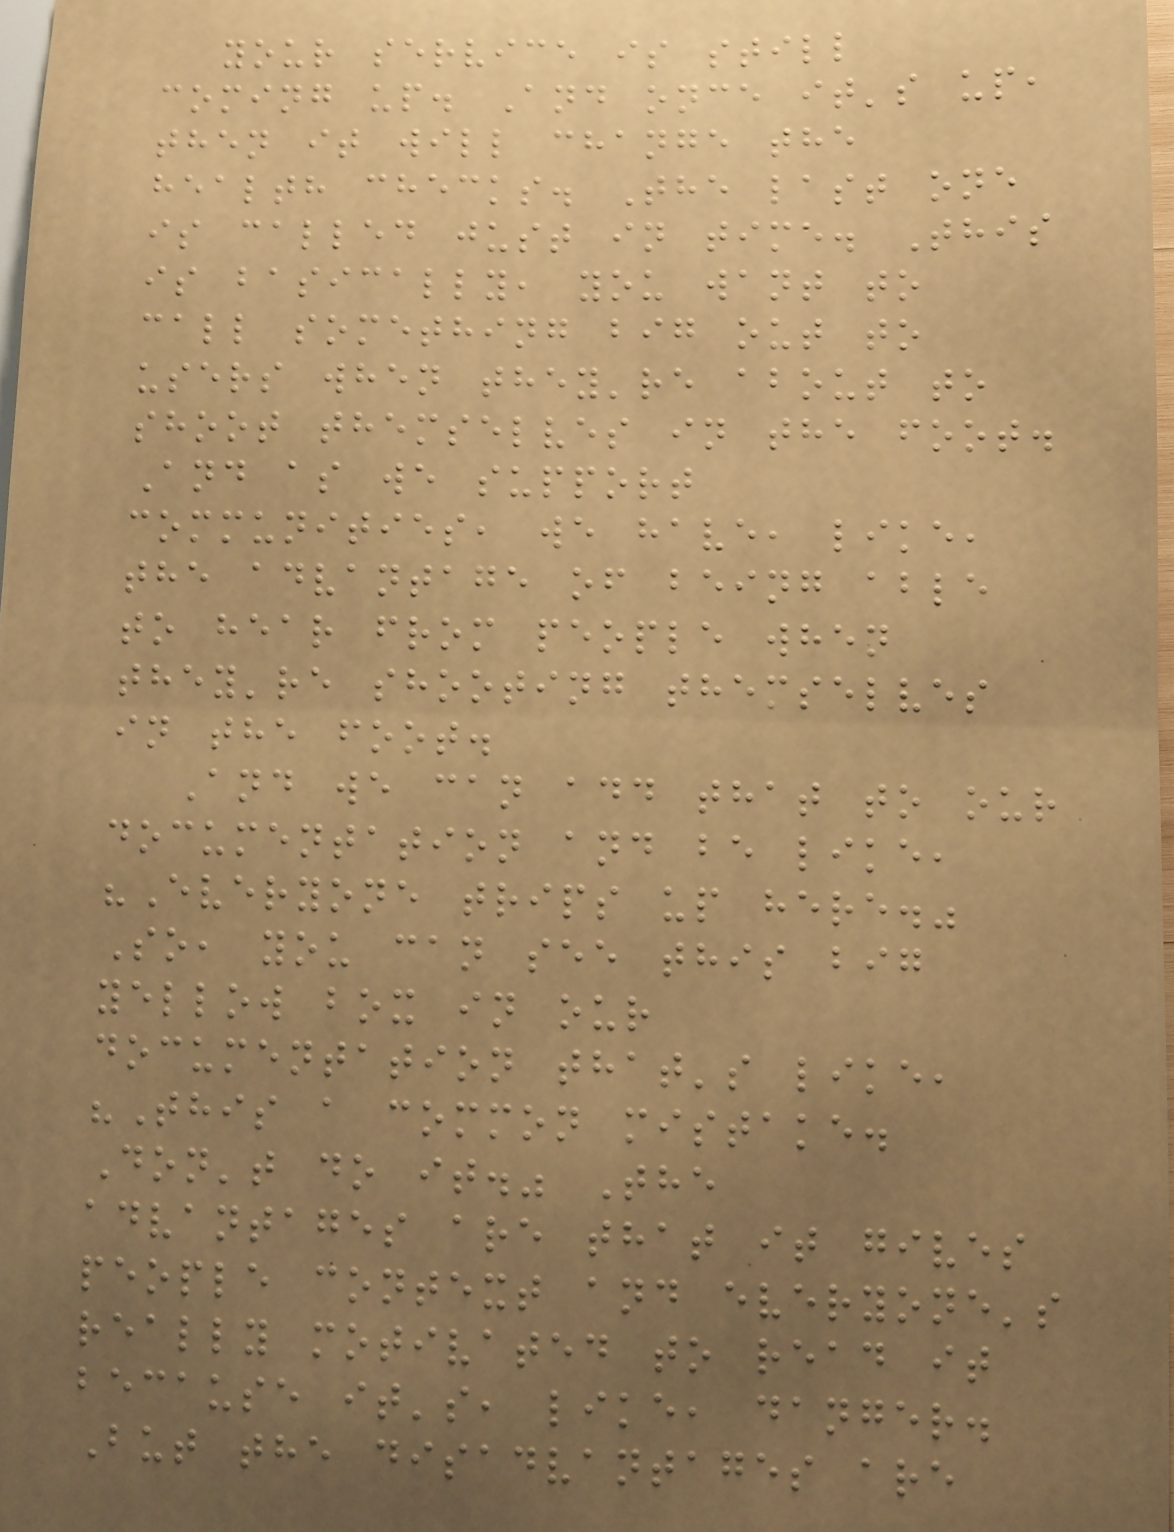your service is still
coming up. And once it's up,
then it will change the
health checks. The last one
is called just in time. This
is basically, you want to
call something big out to
users when they're about to
shoot themselves in the foot.
And as we support
communities, we have, like,
the advantage of being able
to hear from people when
they're shooting themselves
in the foot.
And we can add that to our
documentation and be like,
"Everyone trips up here."
So, you can see this big
yellow box in our
documentation that's like,
"This a common mistake.
Don't do it." The
advantages are that it gives
people context and everyone's
really motivated to read it
because it's, like, danger.
But the disadvantages are
